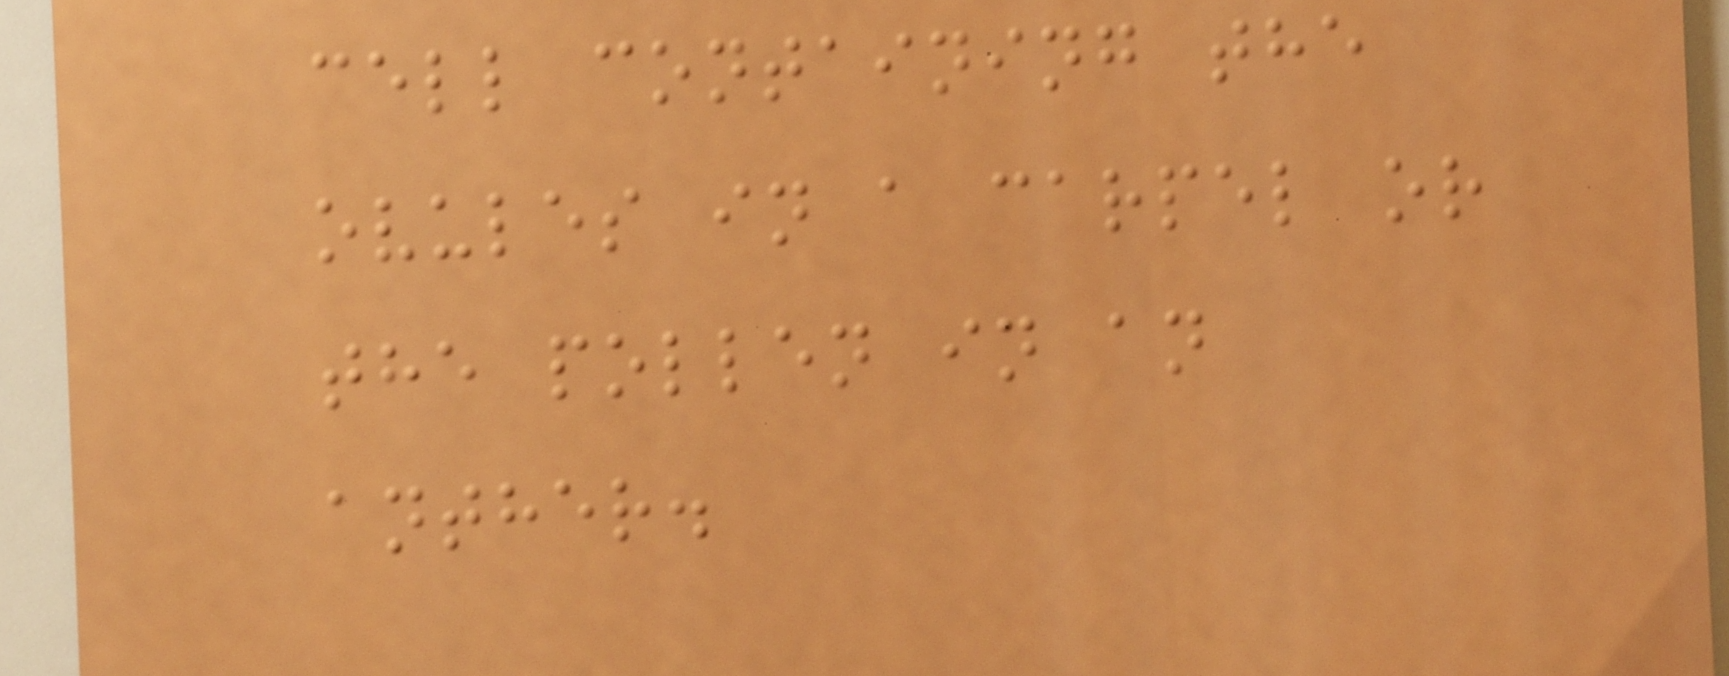cell containing the
ovules in a carpel or
the pollen in an
anther.
